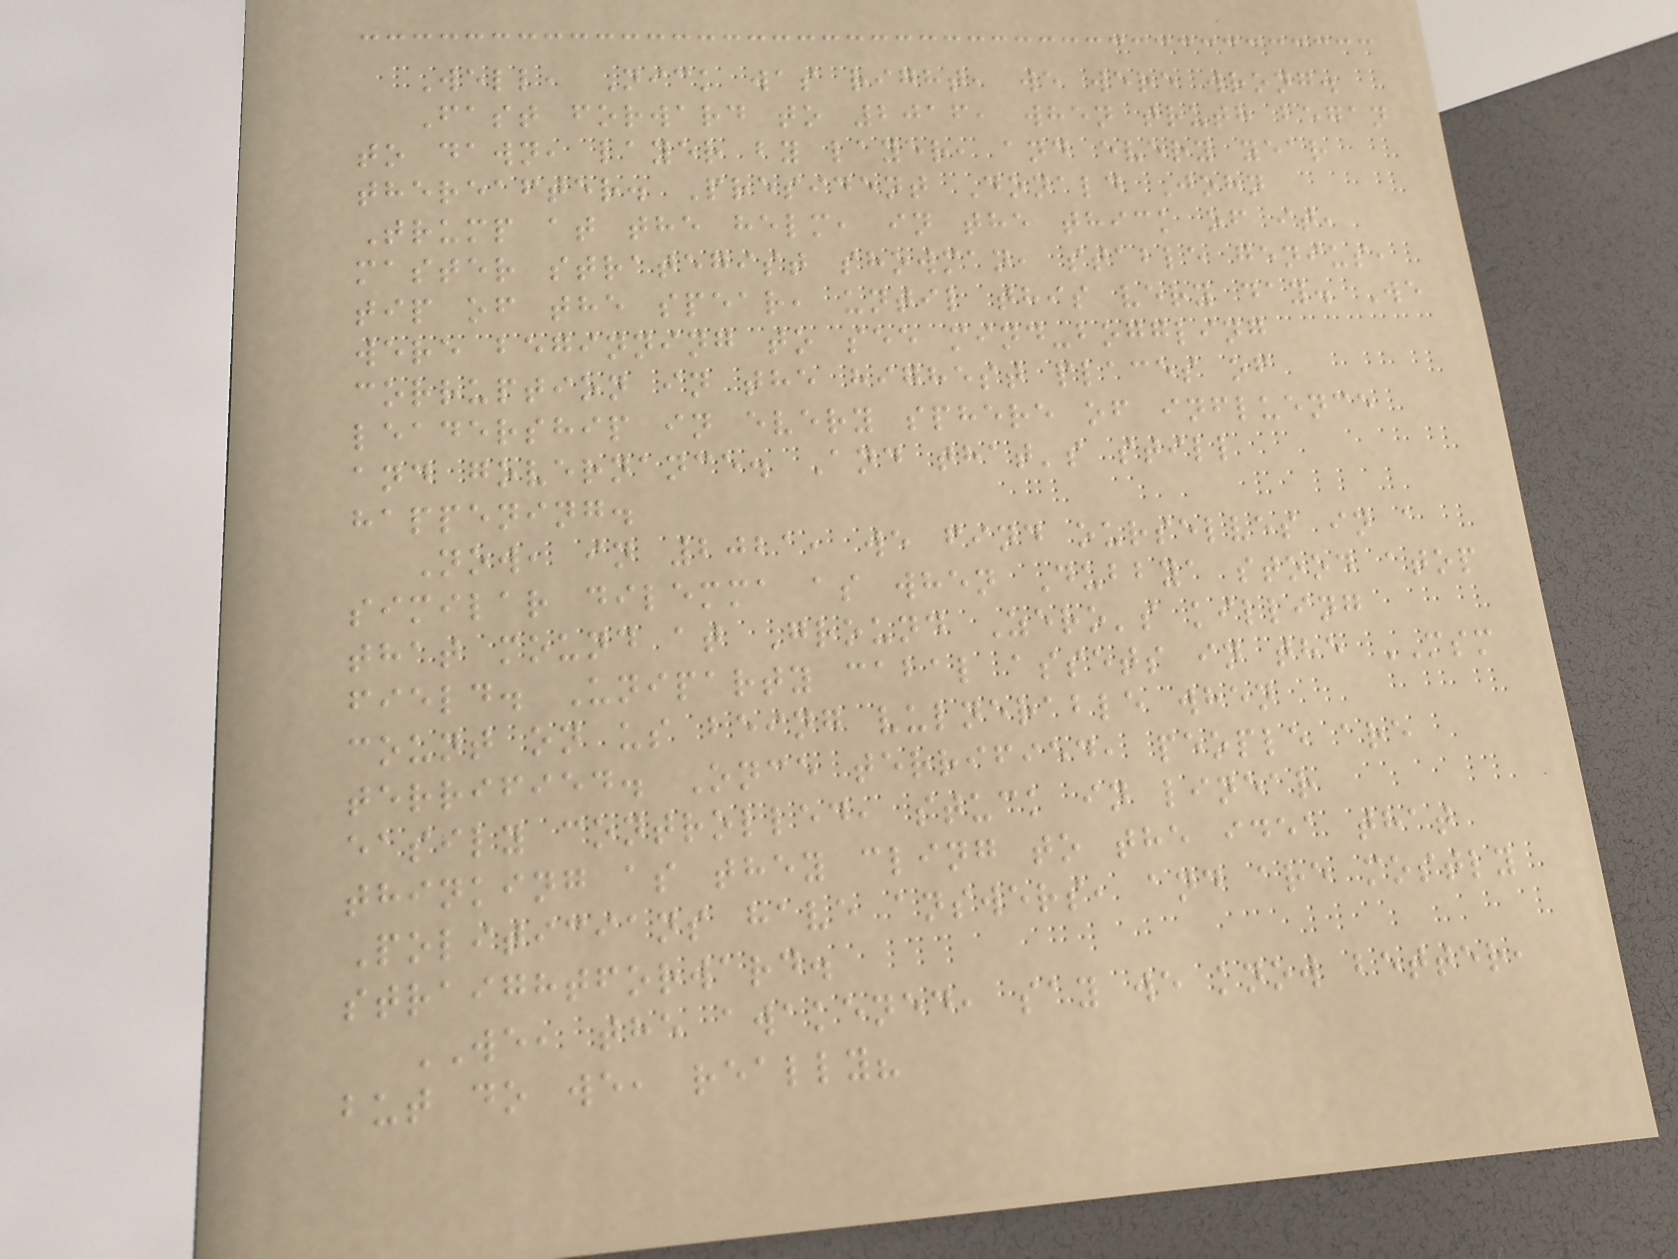Well, Nick was right, we were wrong.
Fast forward to 2016, when truth began
to dawn, layer by layer, and every year
thereafter. President Donald John
Trump at the helm, in the thick of it,
master strategist showman, stable genius,
tip of the spear, until this very day. We
were beginning to see mind-boggling
corruption in the highest places of
leadership in every sphere of influence
and governance. And that's still
happening.
Now, in 2021, we find ourselves in a
similar dilemma as when Dubbya stood atop
that mound at Ground Zero's killing
field. Uniparty cabal assets in the MSM
count on us being vulnerable when
terrified. Once terrified, people are
easily controlled, stuck in linear
thinking as they cling to the idea that
Politicians have answers, and are mostly
straightforward.
WE, the awakened, say we know better,
but do we, really?
